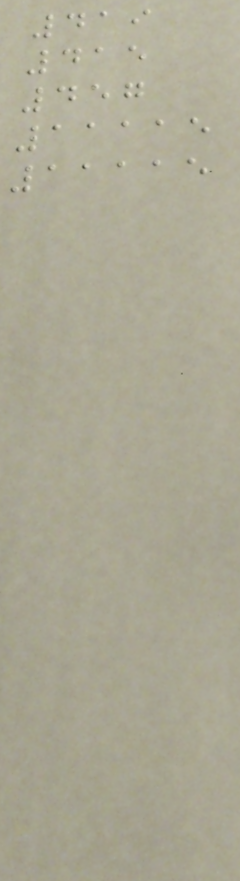419
415
457
11115
11115
